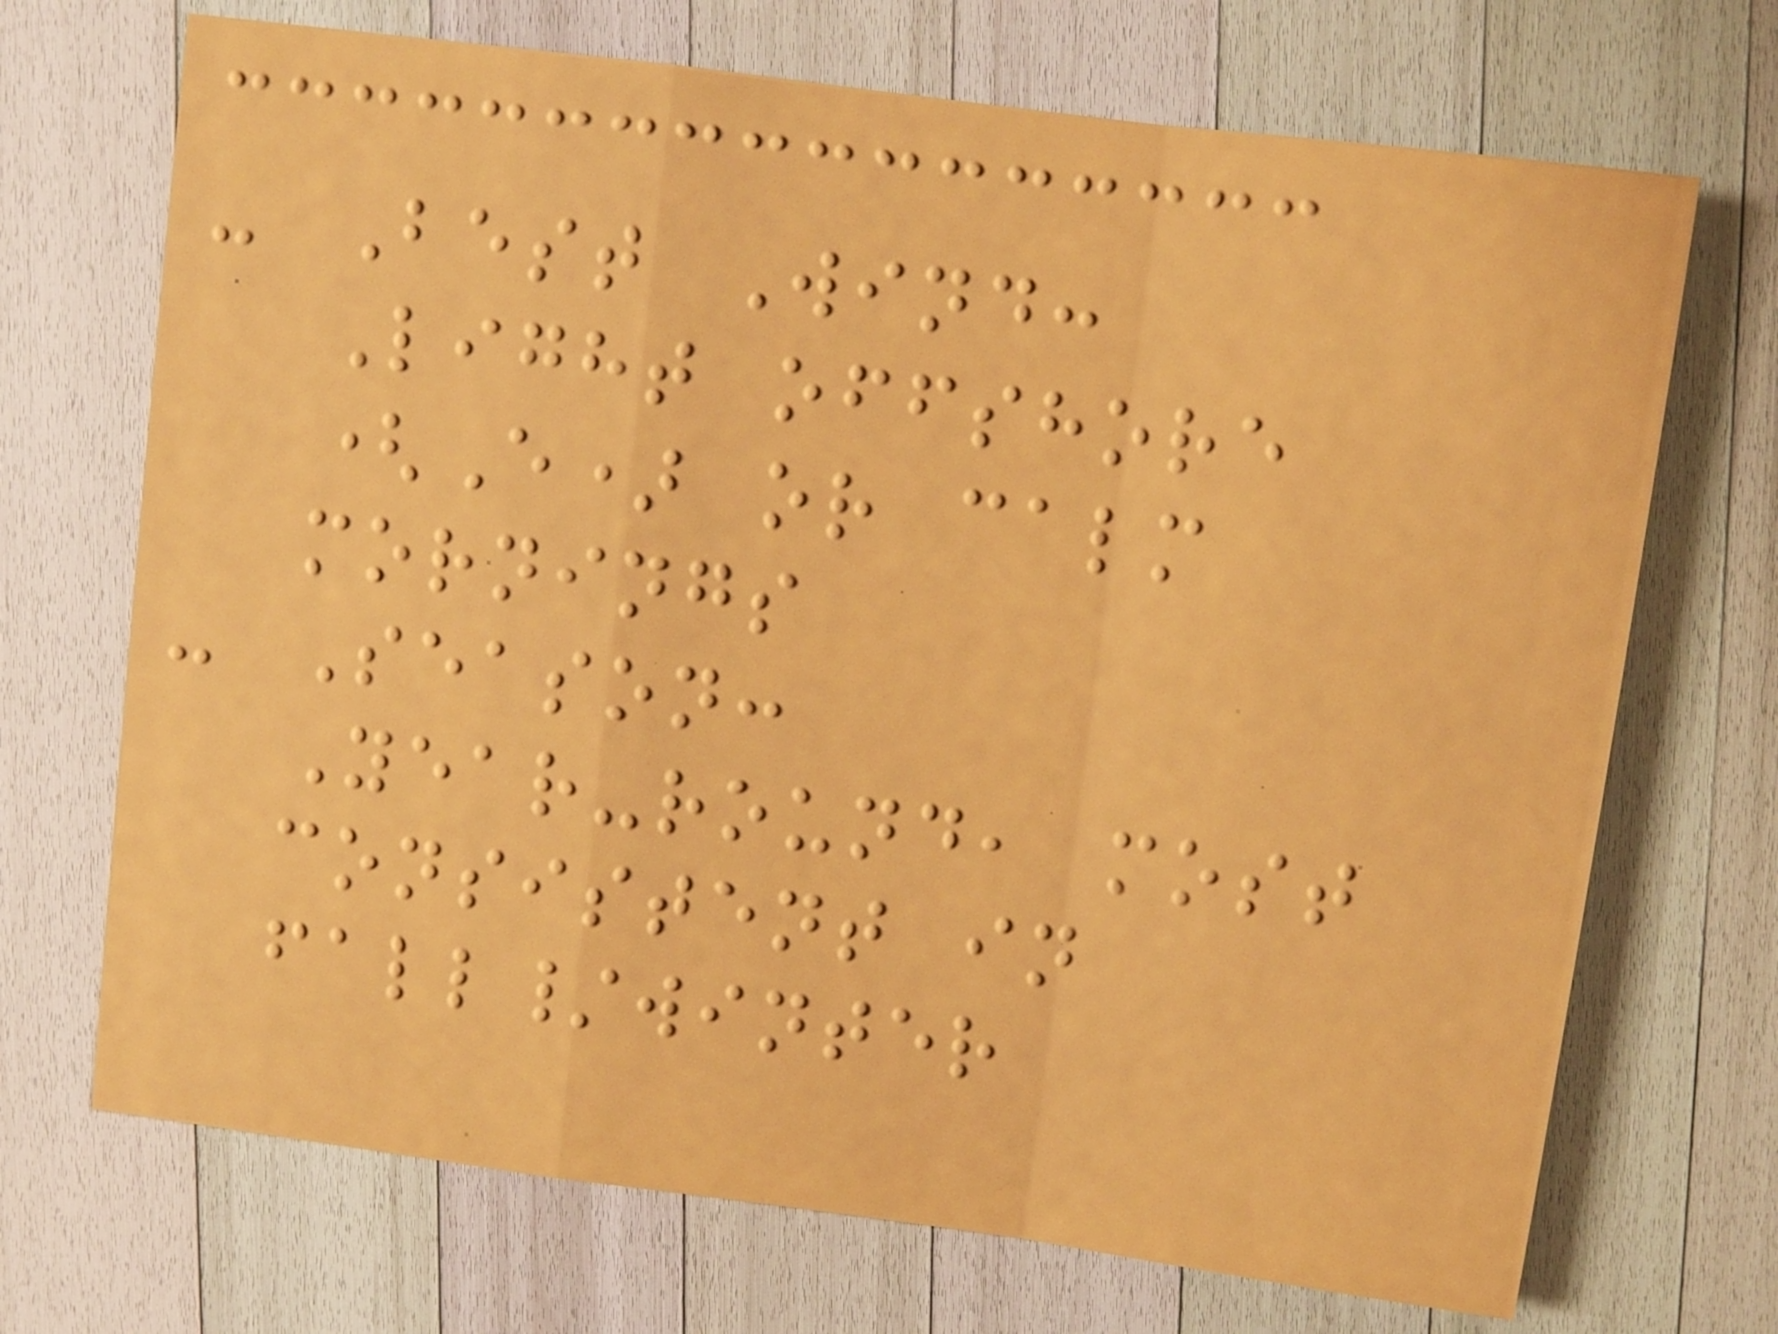- Best Wind:
Light offshore
(E) or calm
mornings
- Season:
Year-round, most
consistent in
fall/winter
